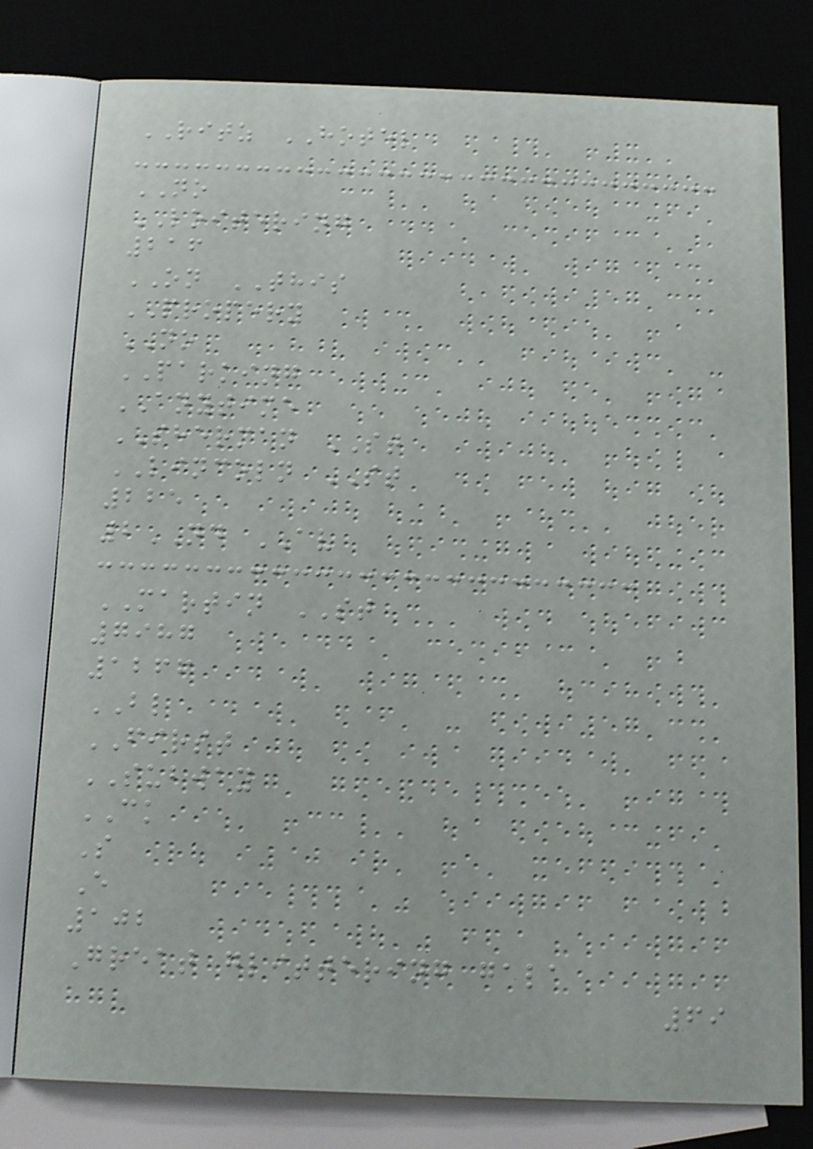RITZ HOTEL
NO
LOITERING
216
ON THIS
PROPERY
NO
PARKING
ANYTIME
SHERMAN ST
LINCOLN ST
225
2ND AV
MARTIN ST
7987
1266
BL
FIRST
SUBWAY
CK
S
E
102
Great glittering gala
69
